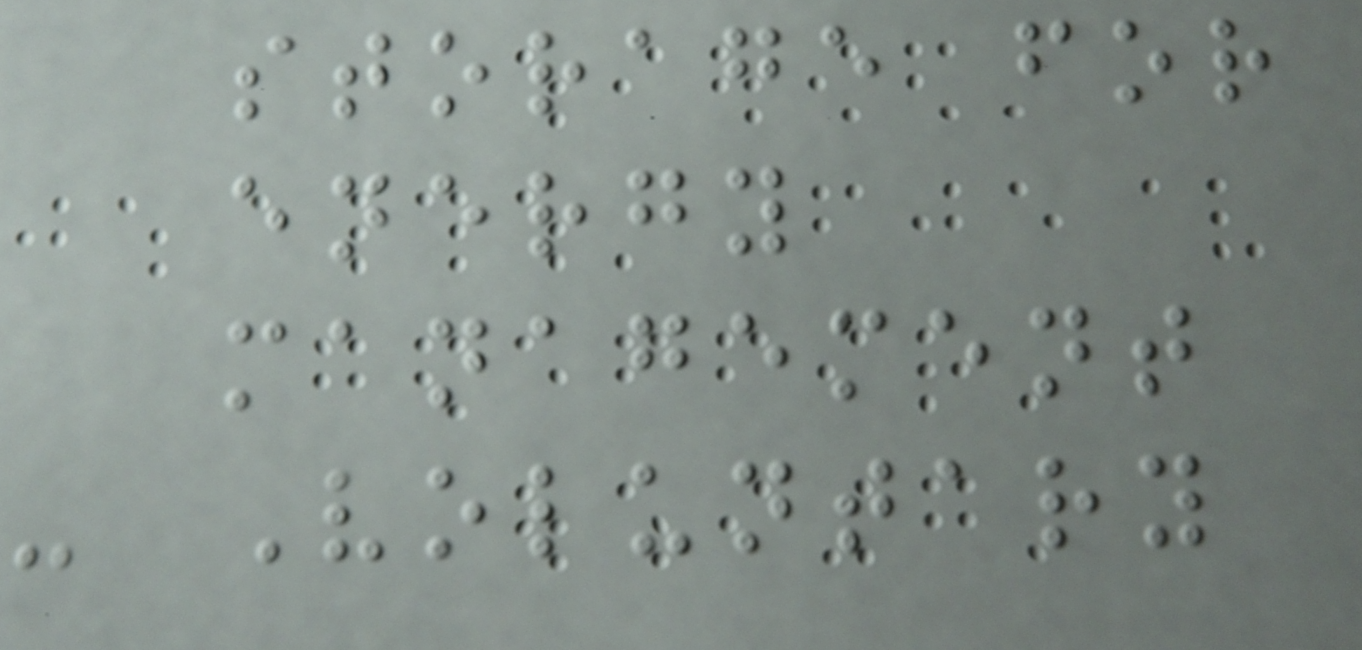storage for
energy
management
- Voluntary
